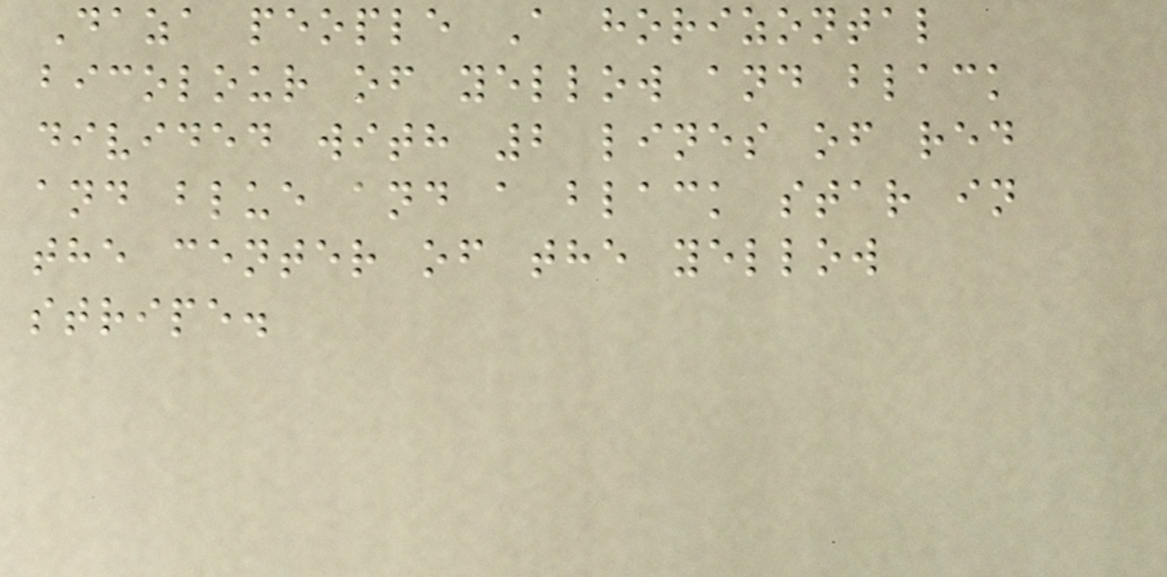Daza people A horizontal
bicolour of yellow and black
divided with 2 lines of red
and blue and a black star in
the center of the yellow
stripe.
